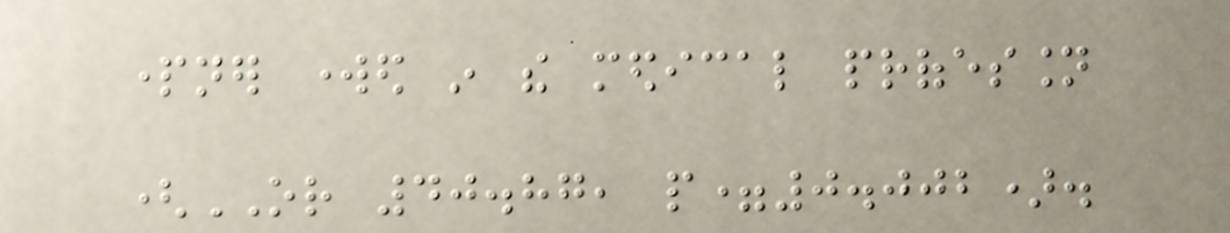partner worked in the medical profession
(OR 40.87, p=0.002).
